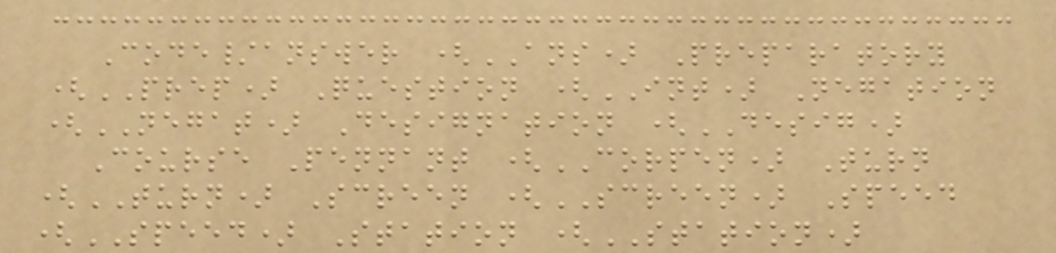Code/answer (ANS) Preparatory
(PREP) Question (INT) Negation
(NEGAT) Designation (DESIG)
Course Pennant (CORPEN) Turn
(TURN) Screen (SCREEN) Speed
(SPEED) Station (STATION)
